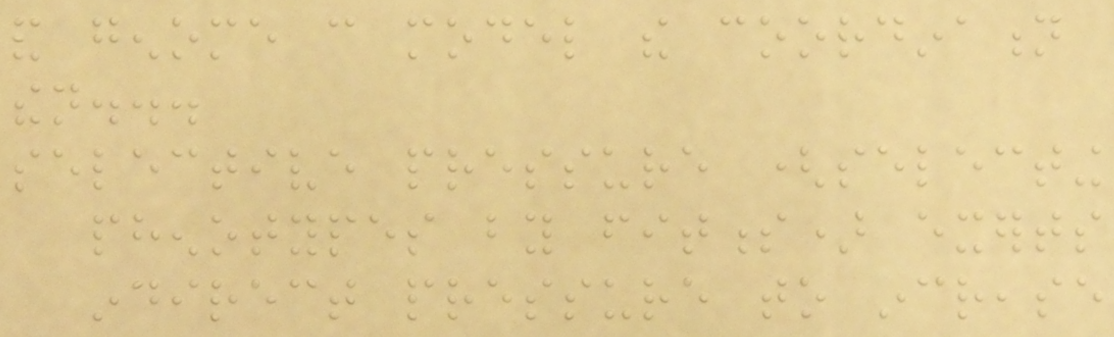and genome can model the coordination
then...
selective pressure (selecting
phenotypes by fitness) exerts
indirect pressure to increase
